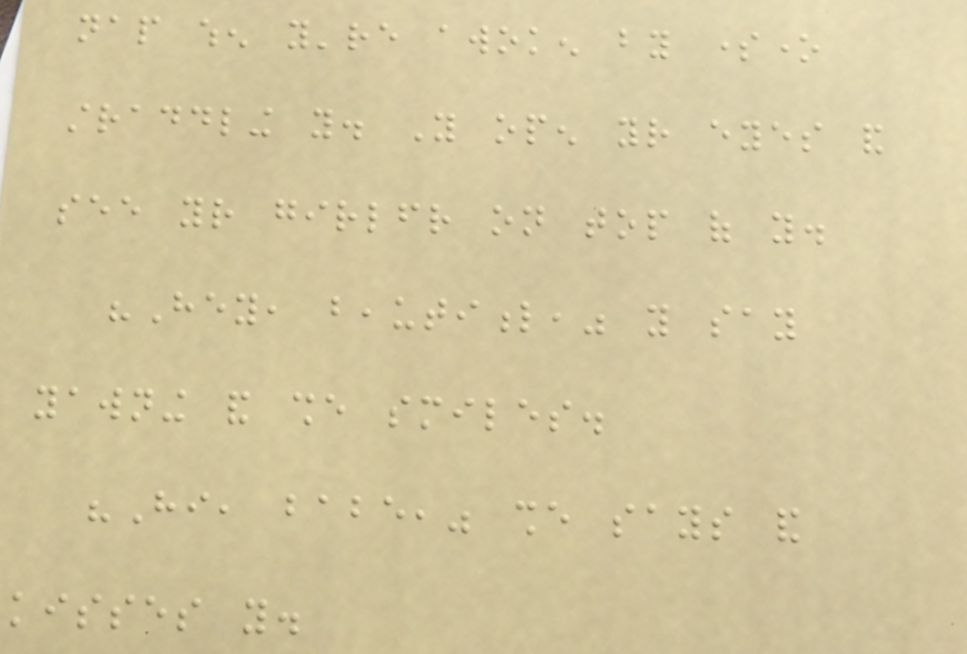nap when you're awoken by someone
straddling you. You open your eyes and
see your girlfriend on top of you.
"Hey, beautiful," you say
yawning and she smiles.
"Hi, babe," she says and
kisses you.
